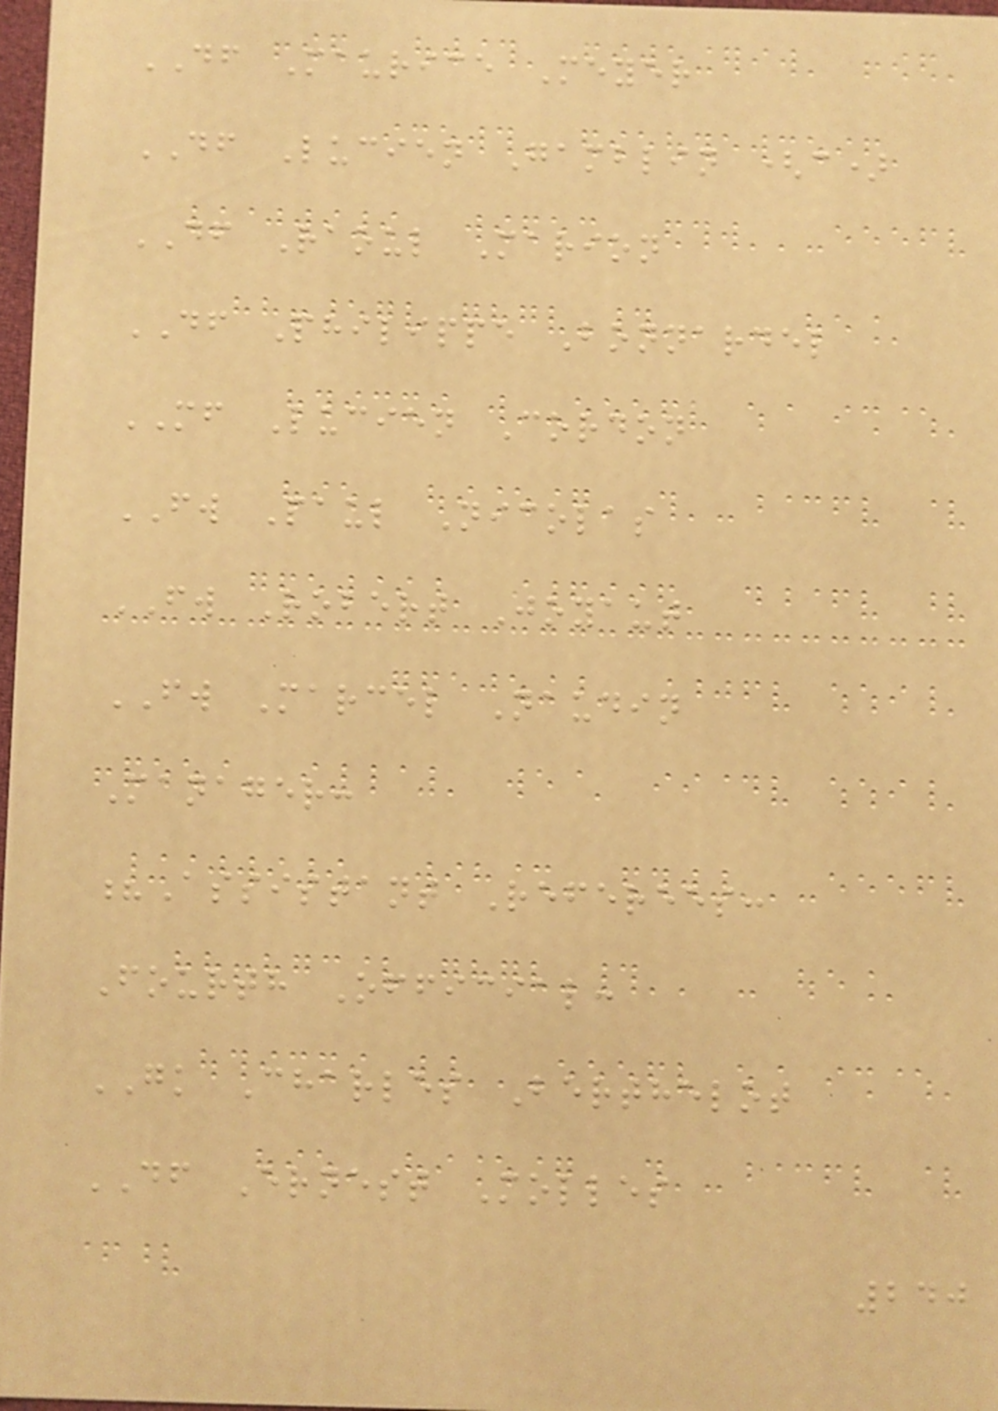DF Maurice Meyer
DF Lucien Gamblin (c)
DF Raoul Marion
DF Philippe Bonnardel
MF Lucien Cordon
FW Paul Nicolas
FW Robert Joyaut
FW Marcel Naudin
Manager:
?Assistant Referees:
Fourth Official:
GK Charles Berthelot
DF Ernest Molles
240
